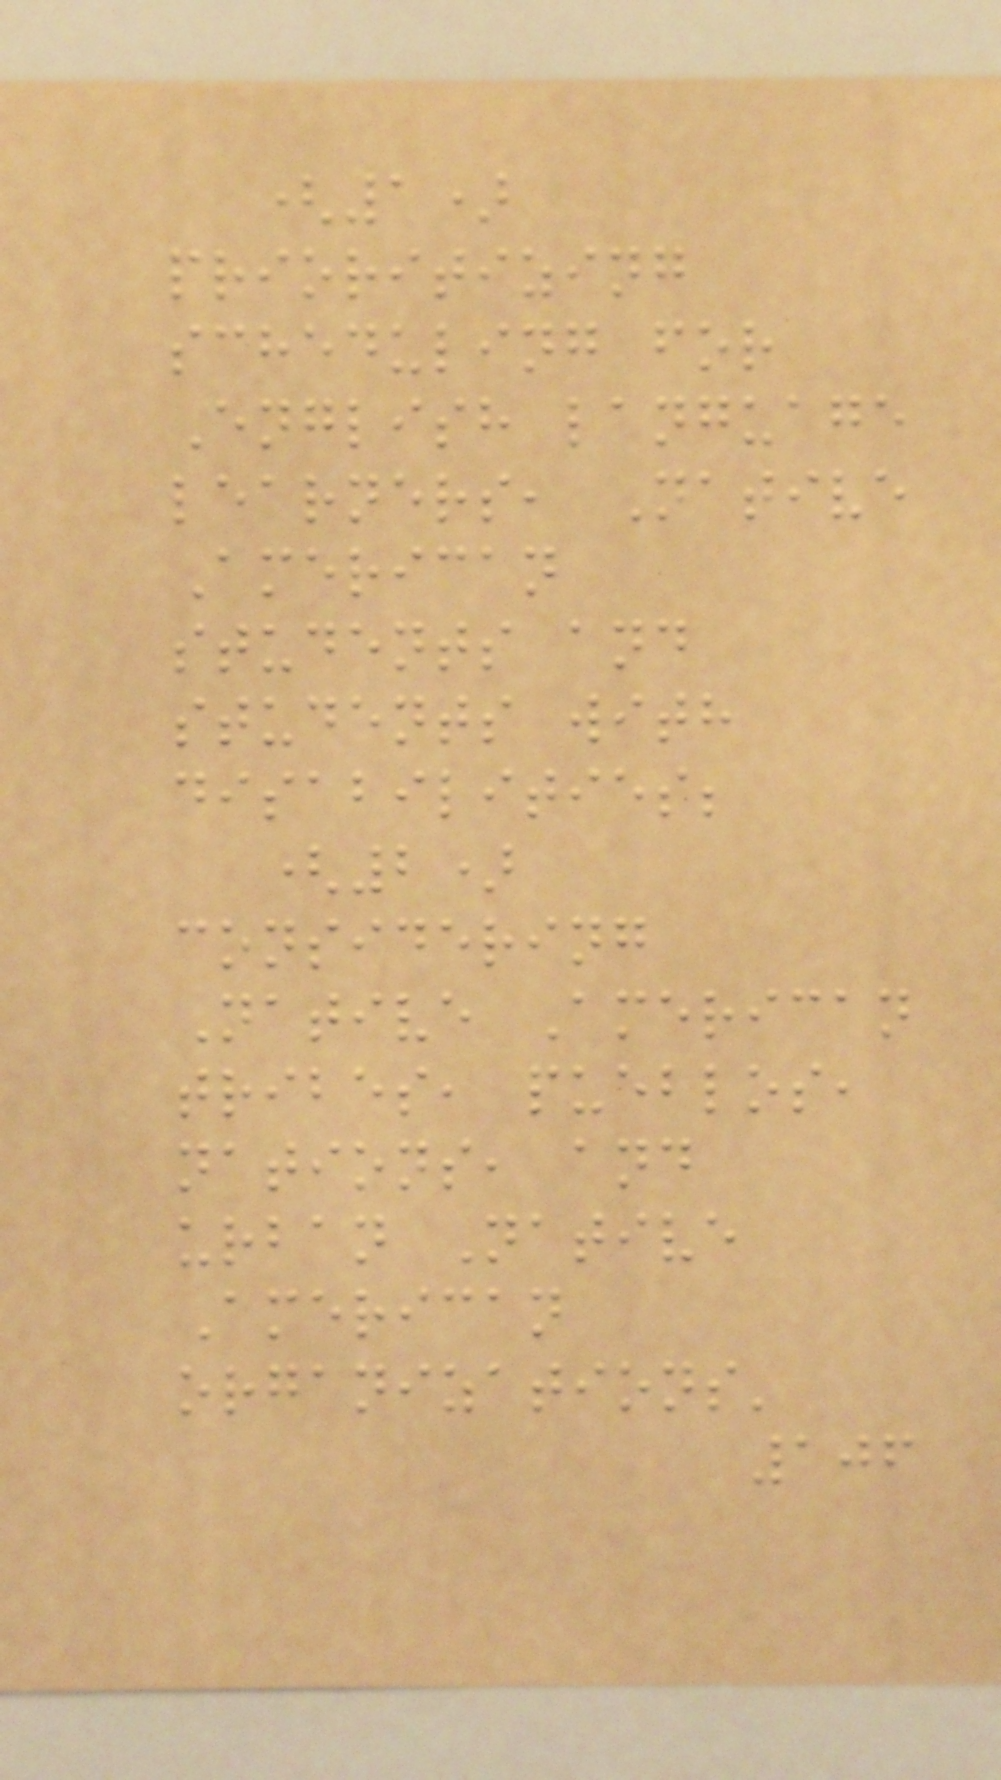(1)
prioritizing
scheduling for
English language
learners, Native
American
students and
students with
disabilities;
(2)
considering
Native American
tribes, pueblos,
nations, and
urban Native
American
organizations'
106
